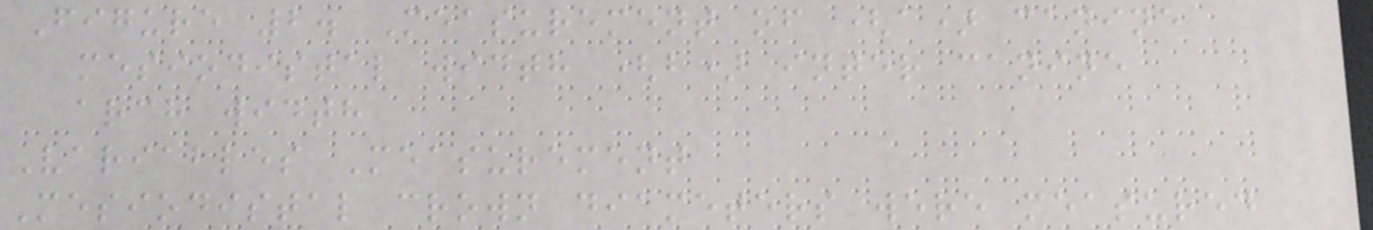Figure 2. Measurement of (a) canine
mesiodistal width (b) inter canine
arch width
Variables Measurement
Mesiodistal crown diameters were measured
